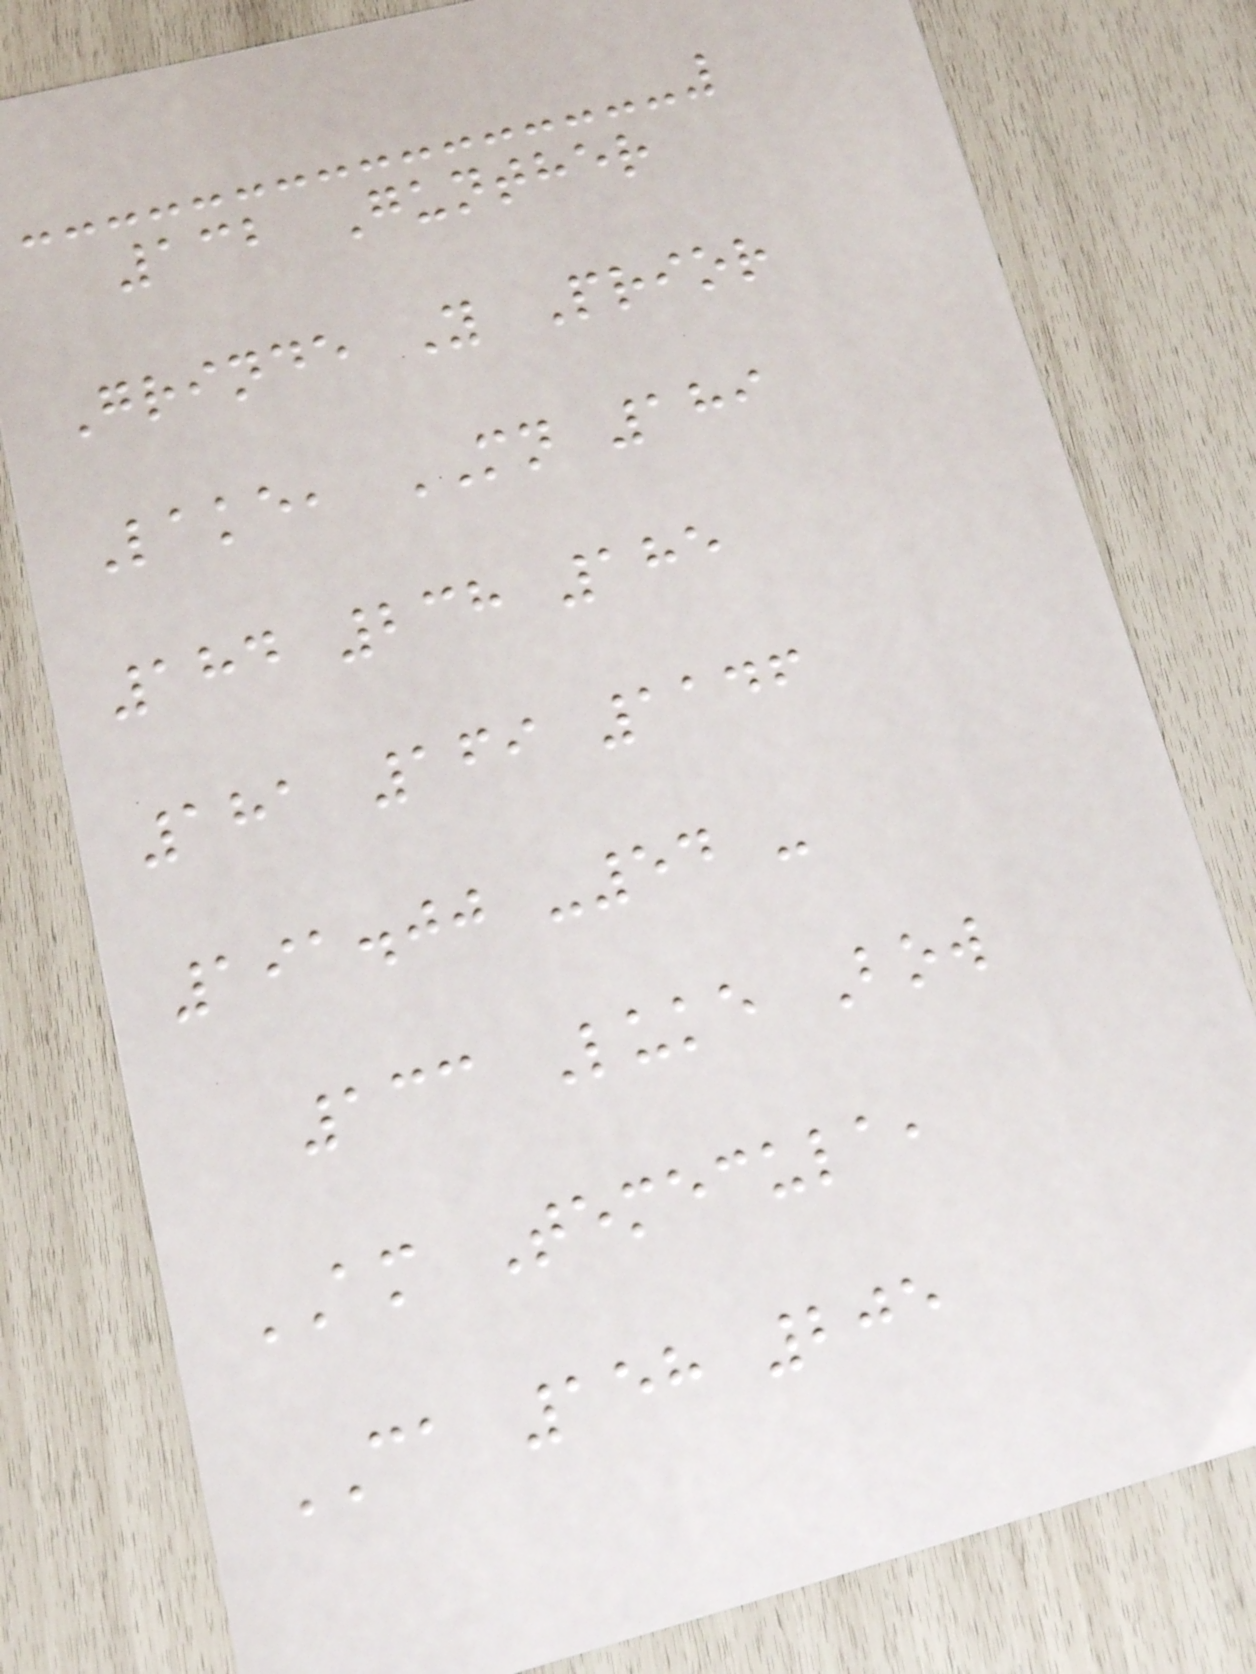132 Gunther
Grinde Y Prior
Lake, MN 189
184 238 185
181 169 1146
191.00 -54 -
133 Luke Bow
AM Temecula,
CA 158 205
